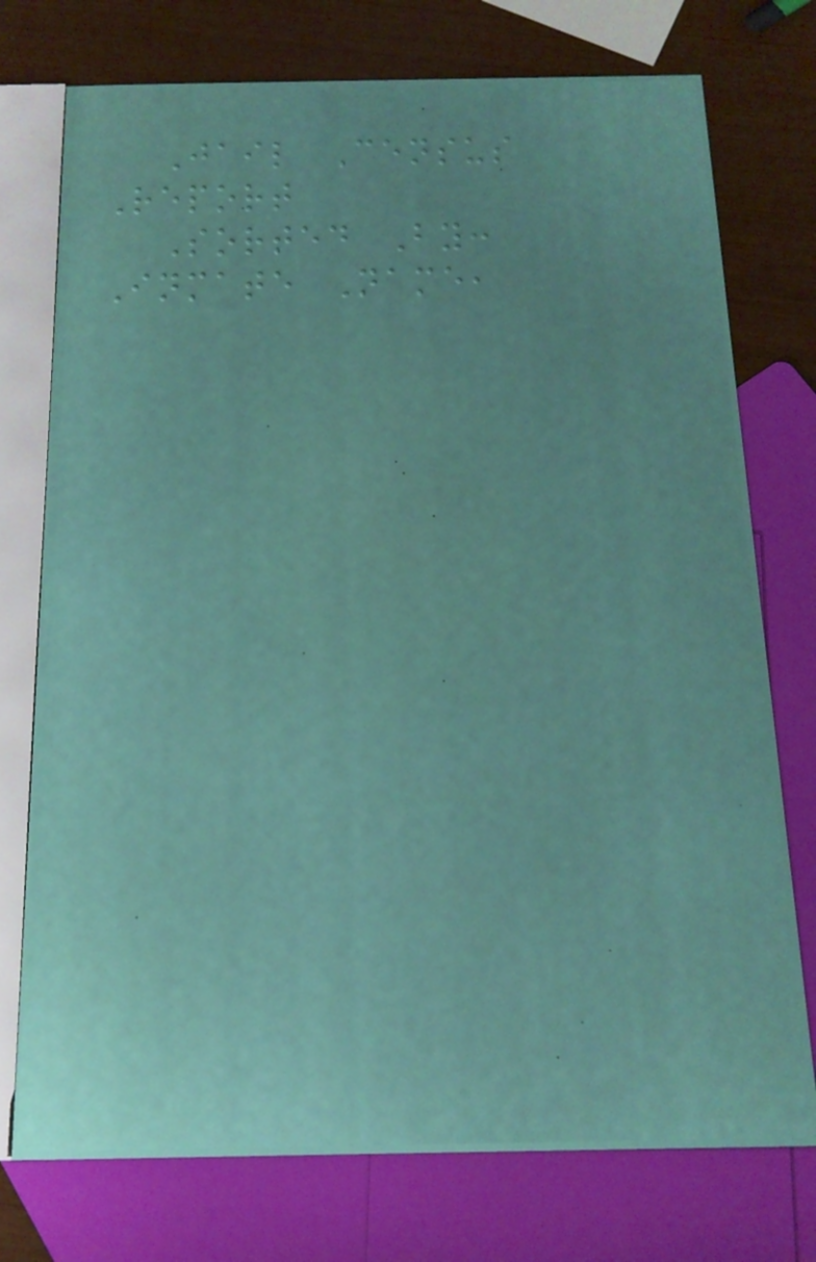Jail Census
Report
Sorted By:
Inmate Name,
